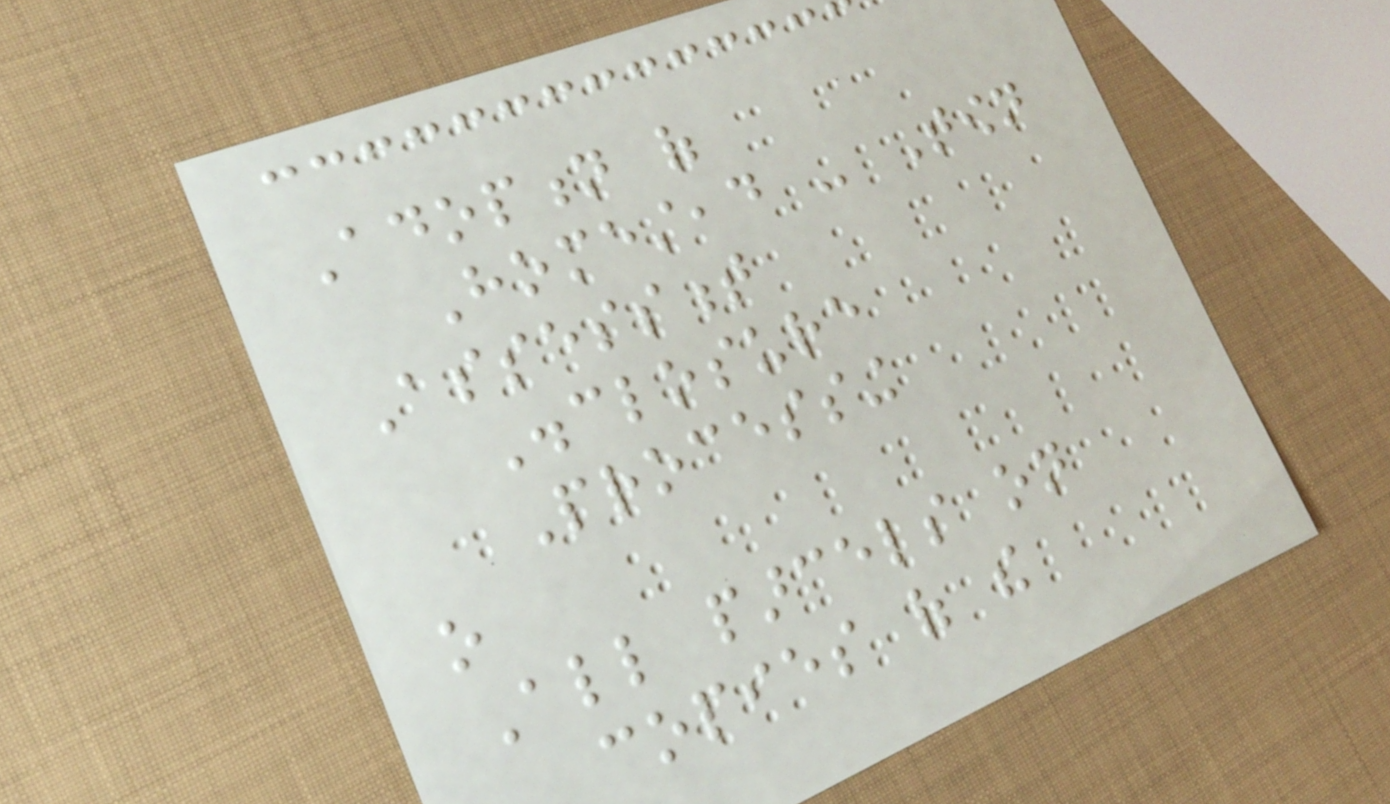Adoption of
Homestead - Town
Assessment
Disclosure
Processing
o
All parcels on
copies of the
